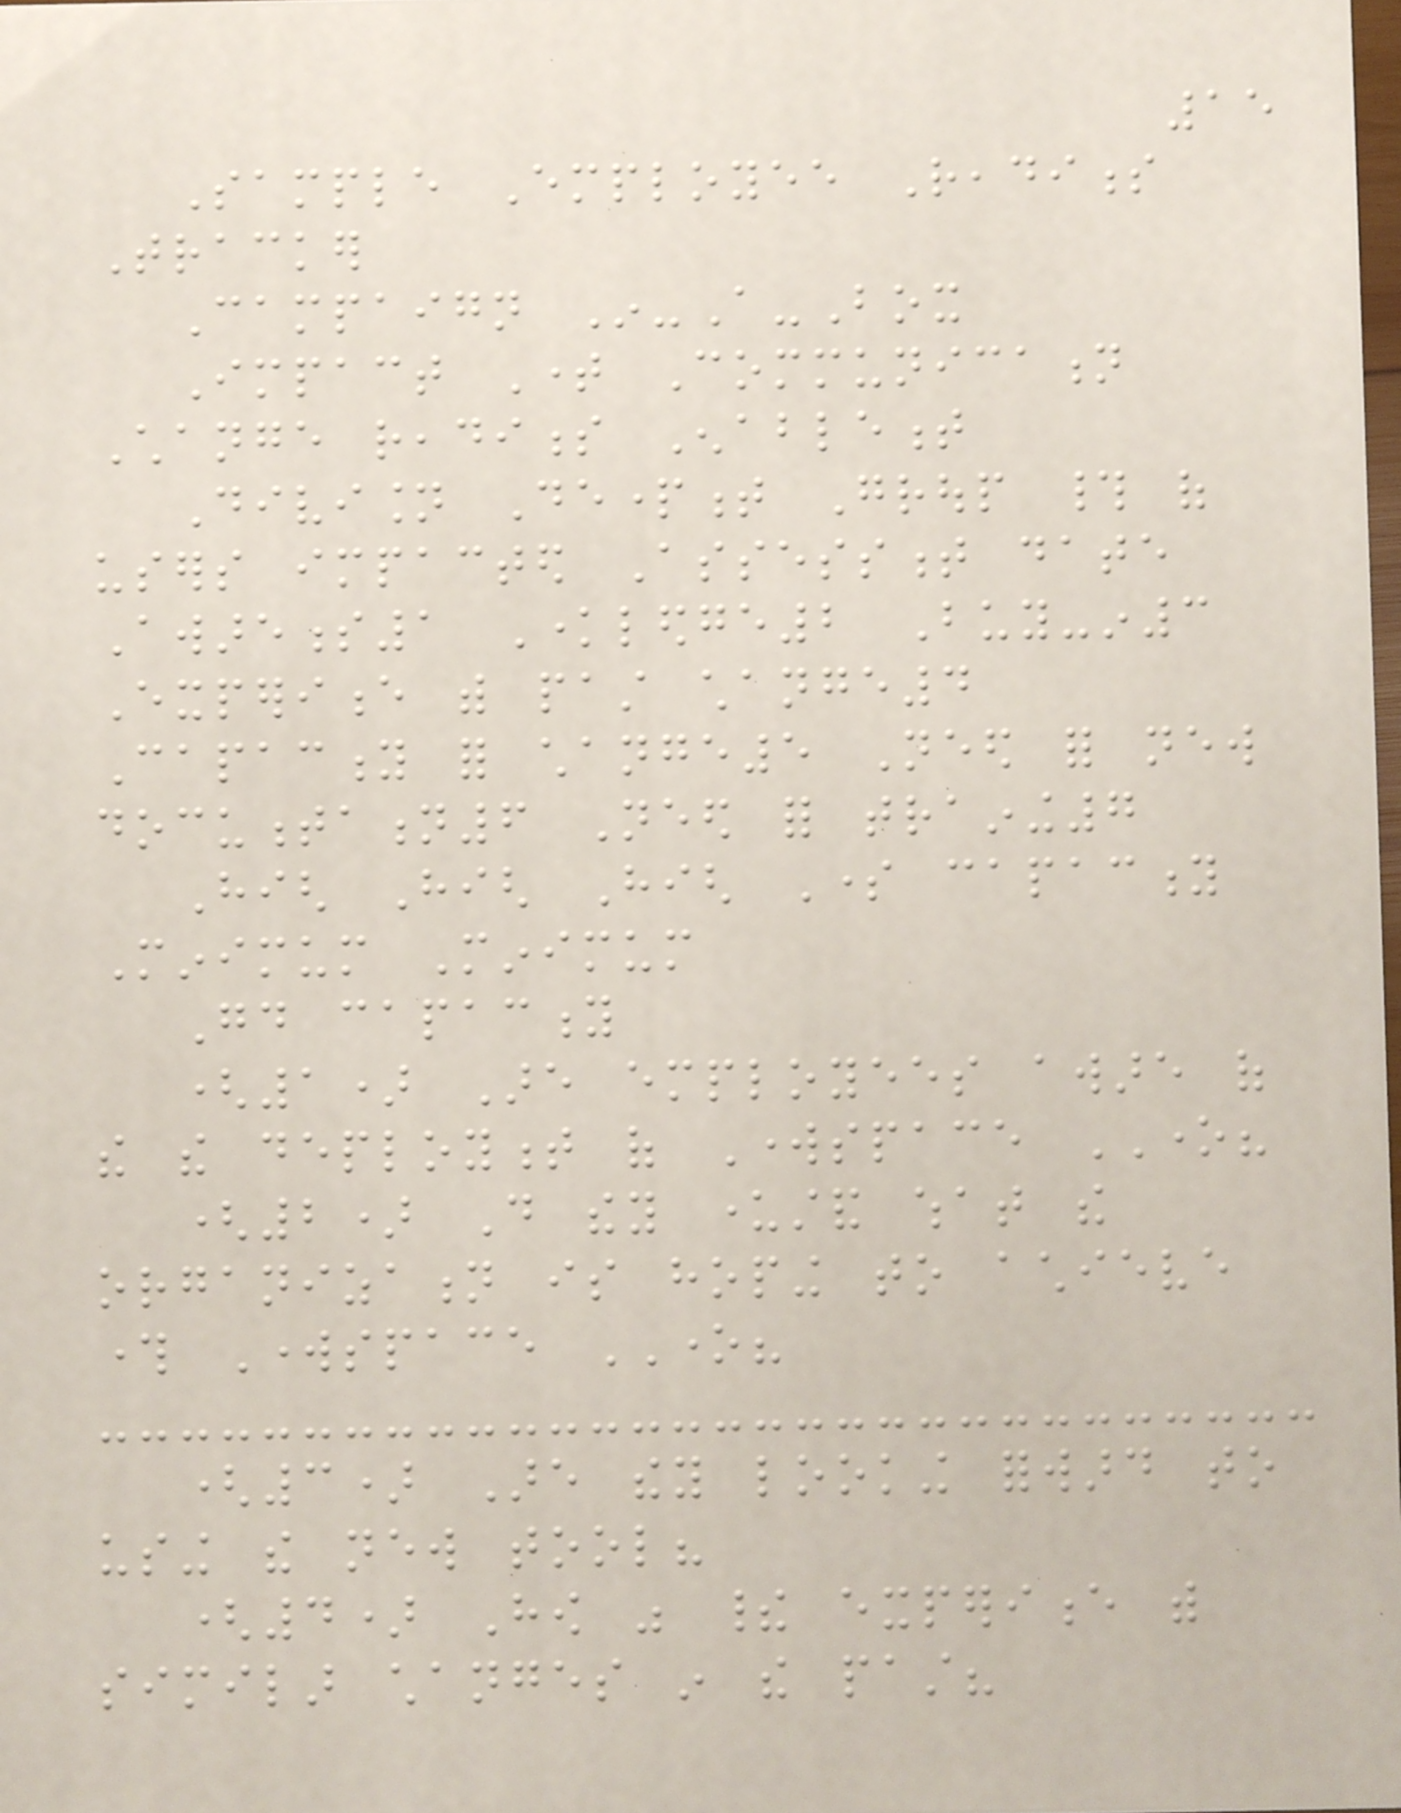15
Sample Employee Readiness
Tracker
Campaign In-A-Box
Impact Time Communication
Change readiness Enablement
Division Department Group # of
users impacted Assessment date
Awareness1 Knowledge2 Buy-in3
Experience with past change4
Capacity for change5 Need for new
documentation6 Need for training7
High High High Some capacity
Minimum Minimum
Good capacity
(1) Are employees aware of
the the deployment of Workspace ONE?
(2) Do they understand what the
organization is hoping to achieve
through Workspace ONE?
(3) Are they looking forward to
using the new tool?
(4) How was their experience with
similar changes in the past?
